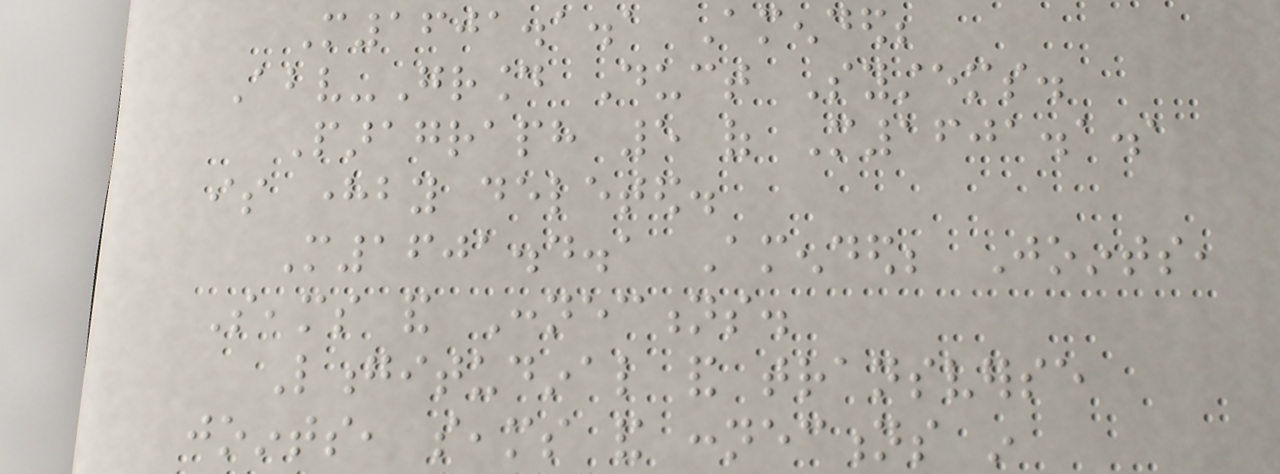M1601.1.1 Amended;
Above-Ground Duct Systems.
Paragraph 5 of M1601.1.1
is hereby deleted.
M1601.4.1 Amended; Joints,
Seams and Connections.
Longitudinal and transverse
joints, seams and connections in
